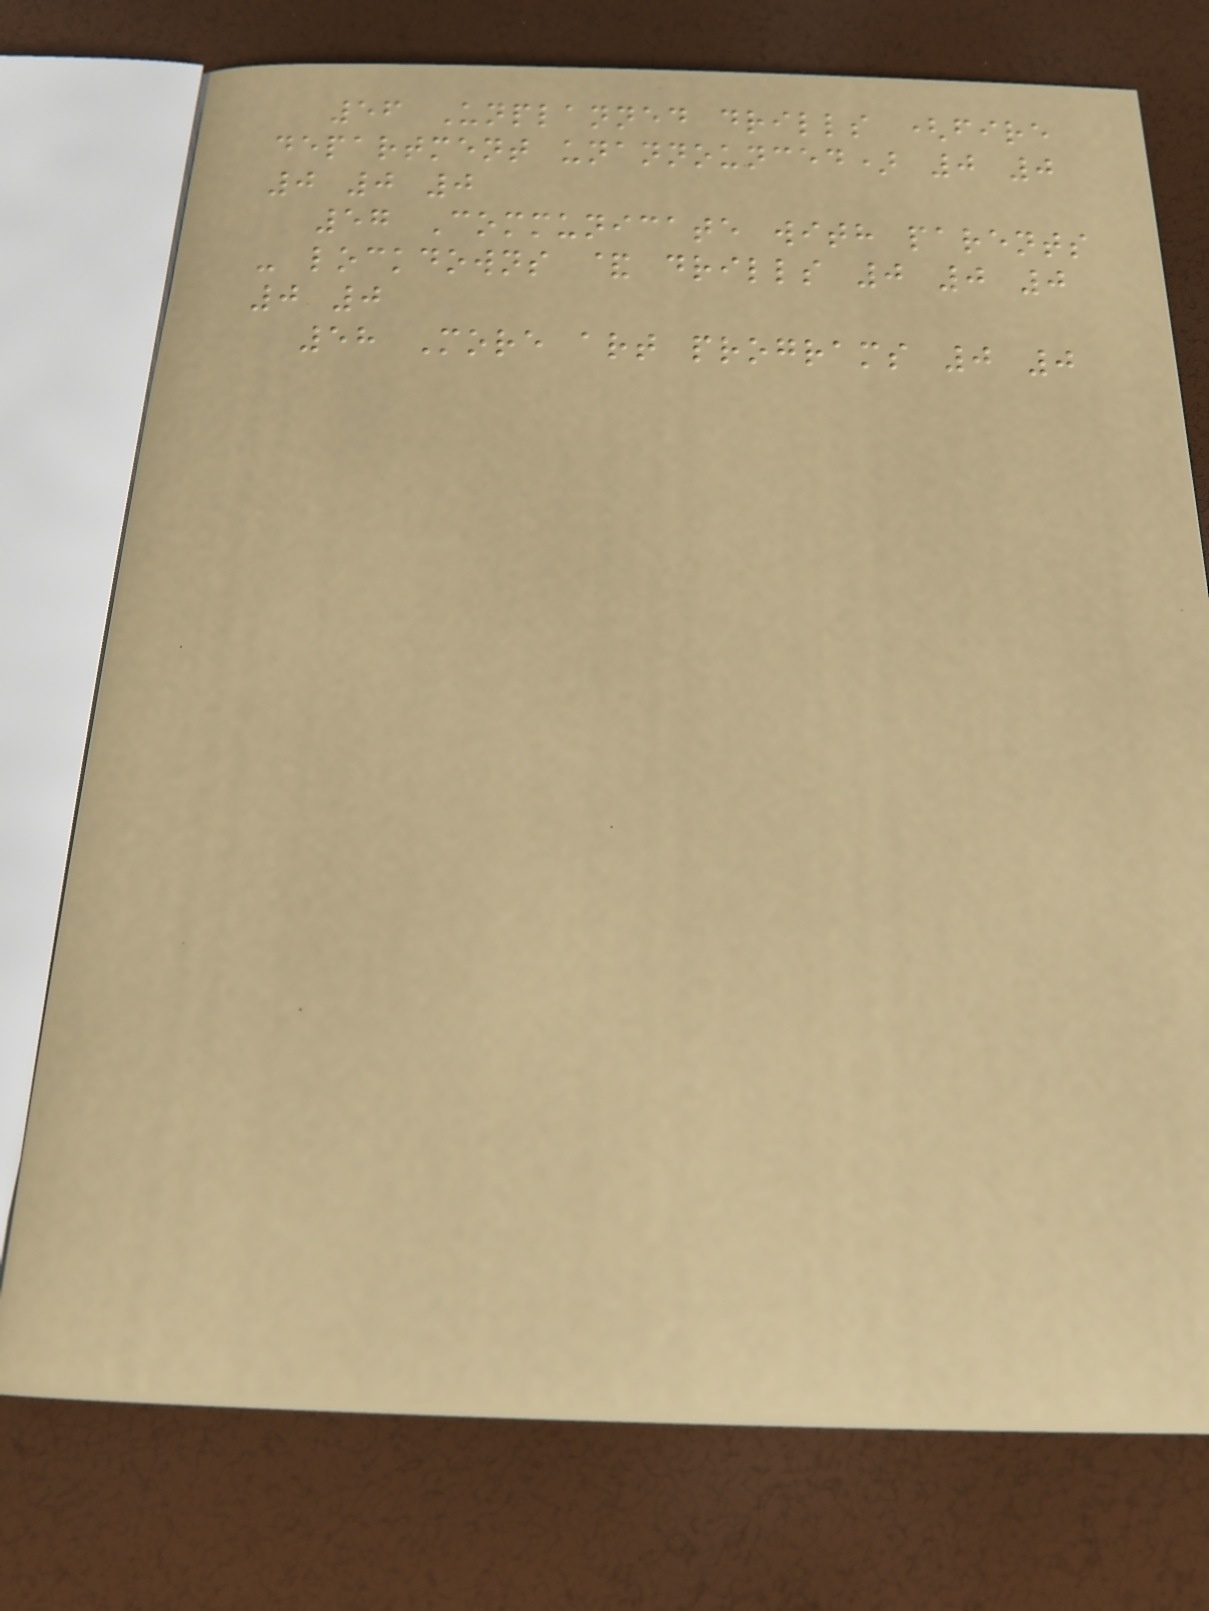56 Unplanned drills (fire
department unannounced) 0 0
0 0 0
57 Communicate with parents
- lockdowns & drills 0 0 0
0 0
58 More art programs 0 0
